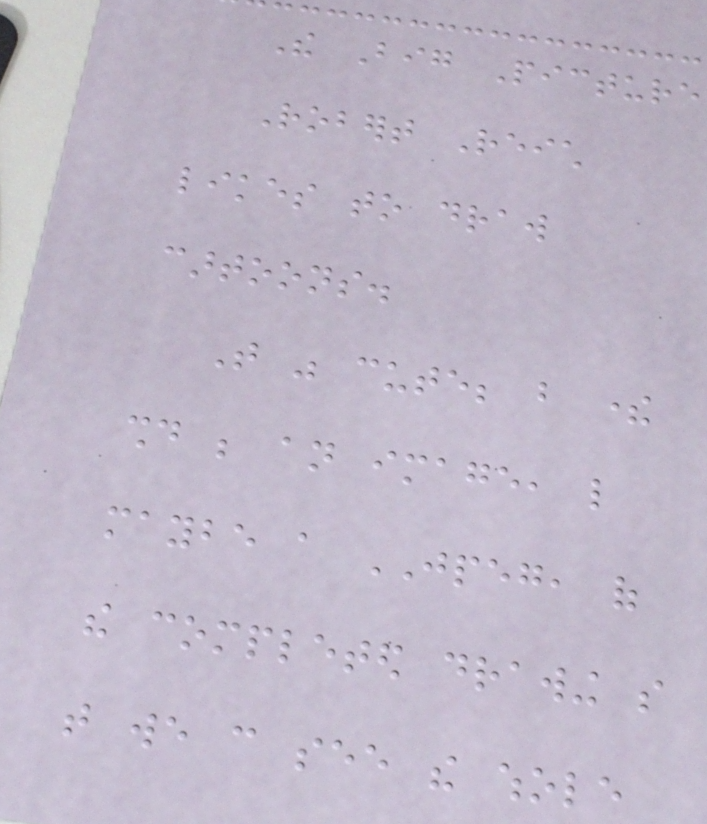The Big Picture
Robert Reich
likes to draw
cartoons.
That was cute; but there
should be an image, like
maybe a JPEG, of
the completed drawing so
that we can see the whole
